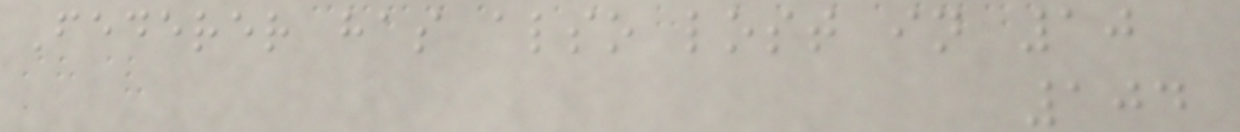Federer has also lost in 10
104
